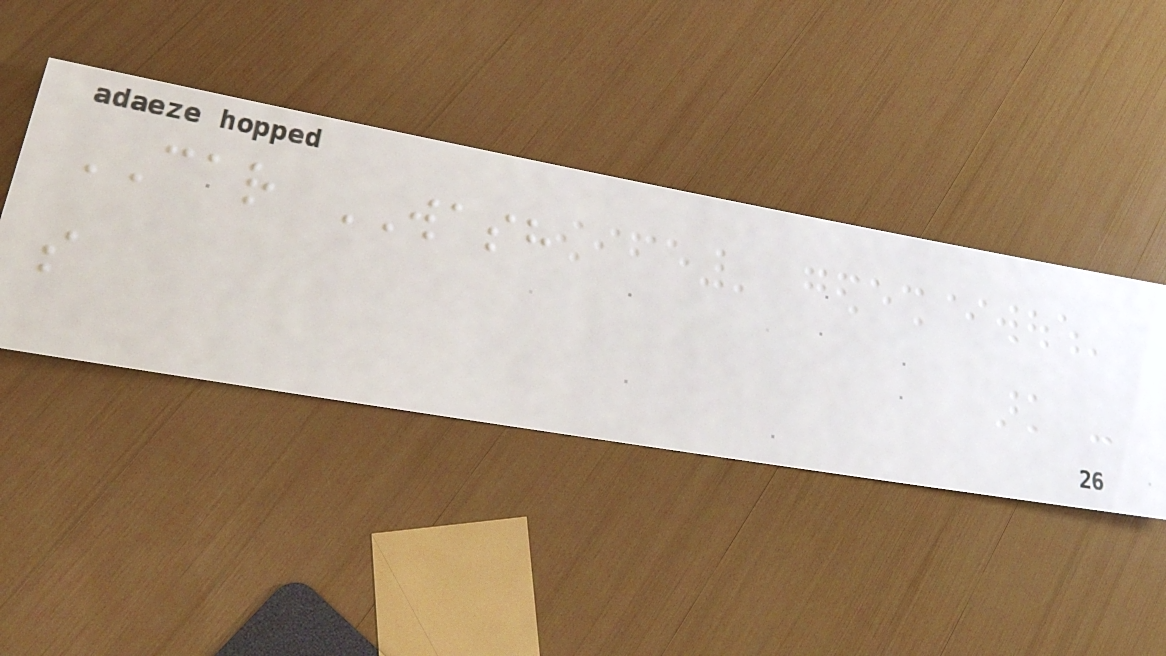CAR WASH
s
